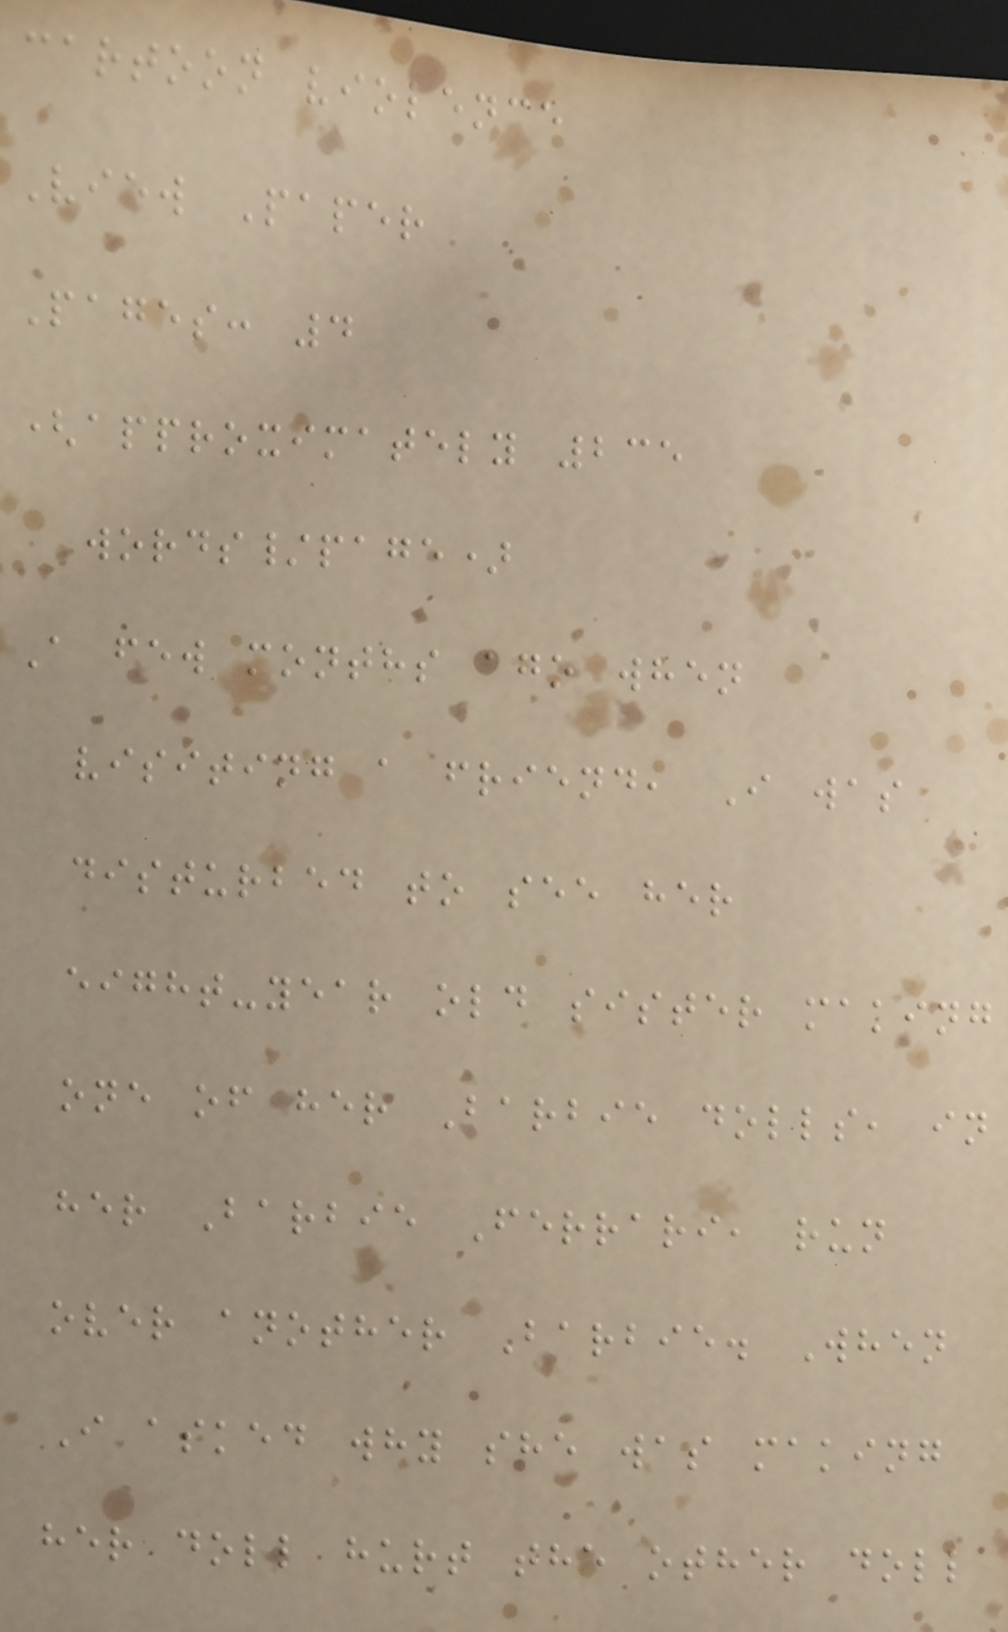cartoon violence
View Paper
Pages: 4
(approximately 235
words/page)
A few months ago when
visiting a friend, I was
disturbed to see her
eight-year old sister making
one of her Barbie dolls, in
her Barbie Ferrari, run
over another Barbie. When
I asked why she was making
her doll hurt the other doll
